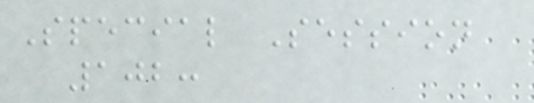Special Session
102:
